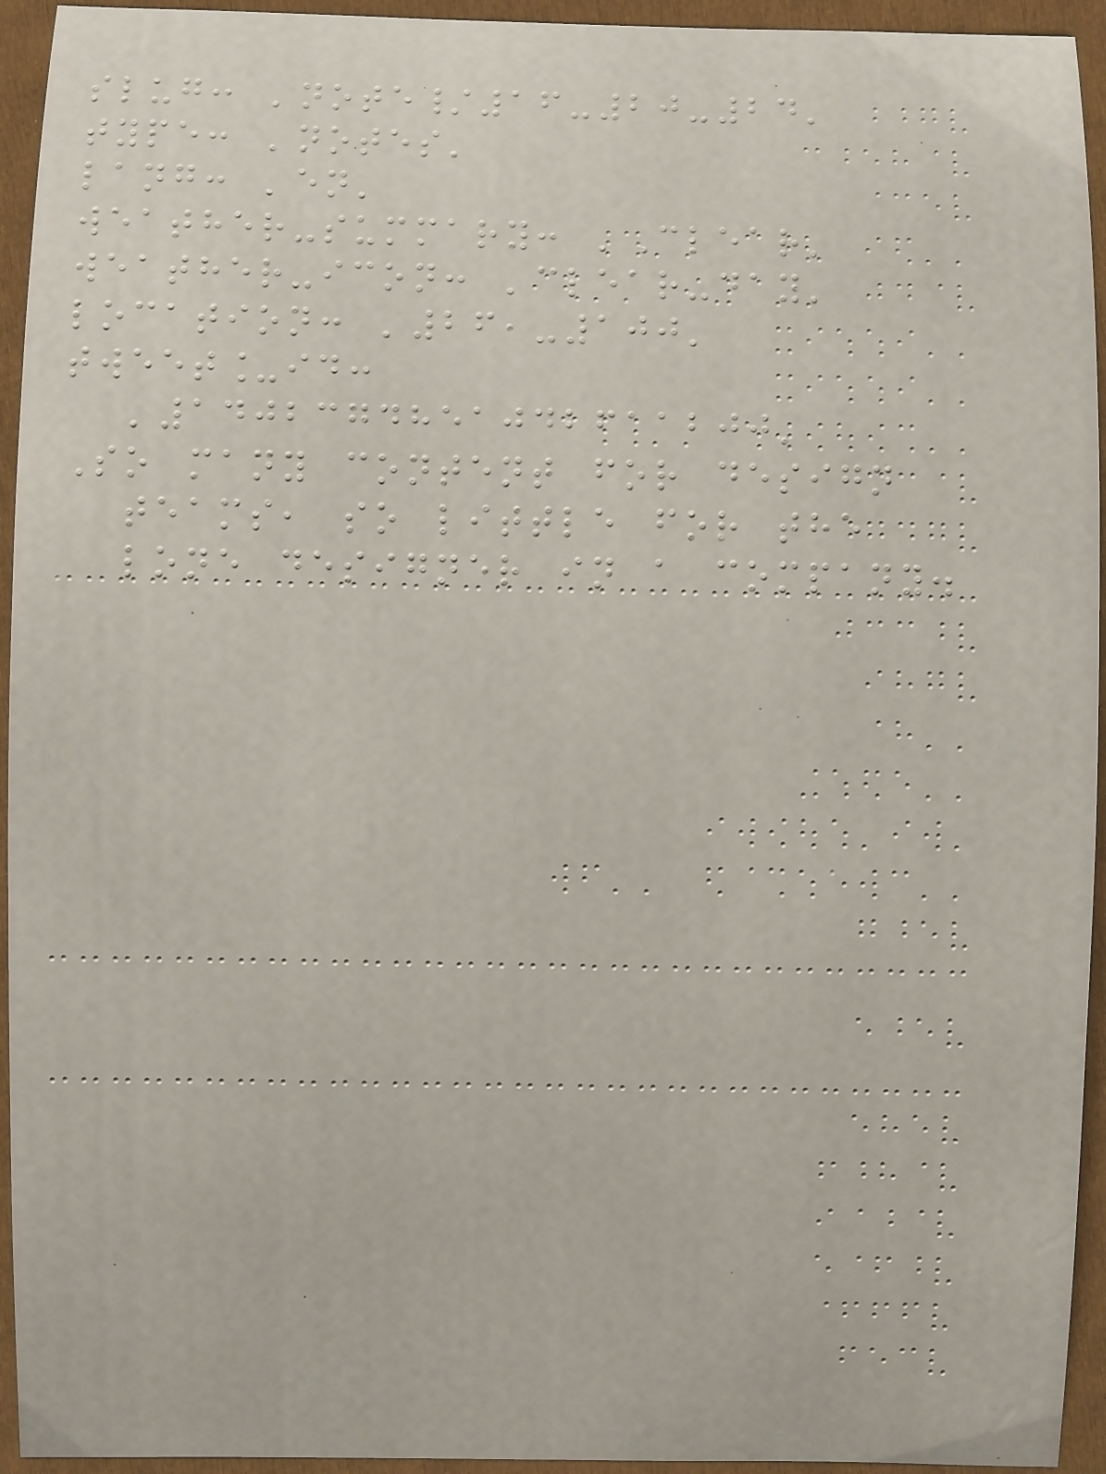slug: 'note/16-20-24'
type: 'notes'
lang: 'en'
weather-summary: 'Clear'
weather-icon: 'clear-day'
location: '26,-100'
tweet_id:
'1402374851042611200'
So many content for design
teams, so little for the
lone designer in a company.
